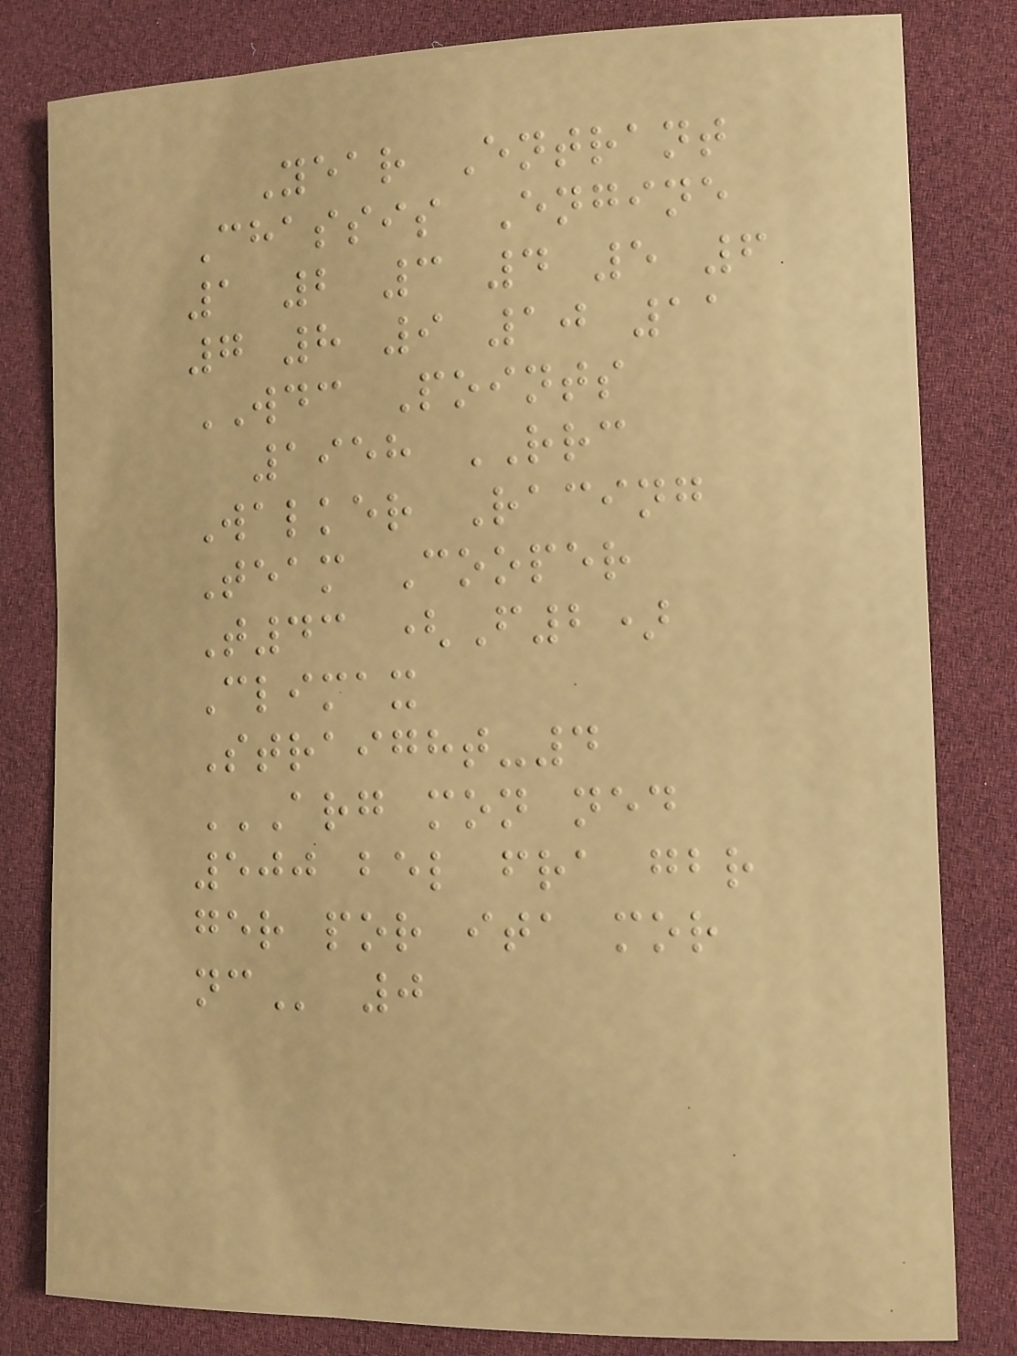Year Entrant
Chassis Engine
1 2 3 4 5 6
7 8 9 10 11
WDC Points
1958 RRC
Walker Racing
Team Cooper
T43 (F2)
Climax
Straight-4
ARG MON NED
500 BEL FRA GBR
GER POR ITA MOR
NC 0
